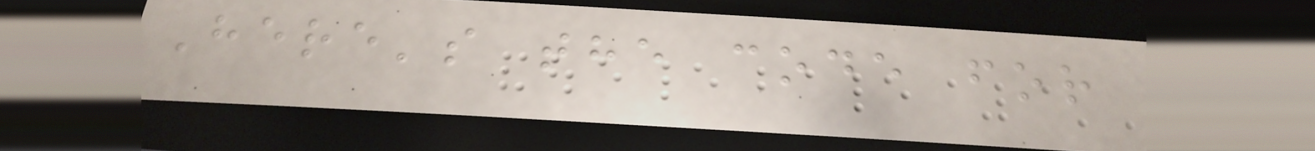Here's the code for
